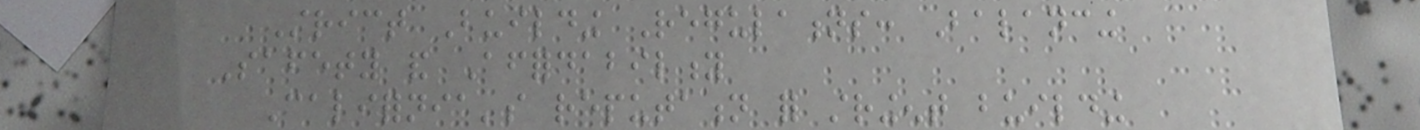Strict Building Regulations: Balancing
Safety and Affordability
California's reputation for stringent building
